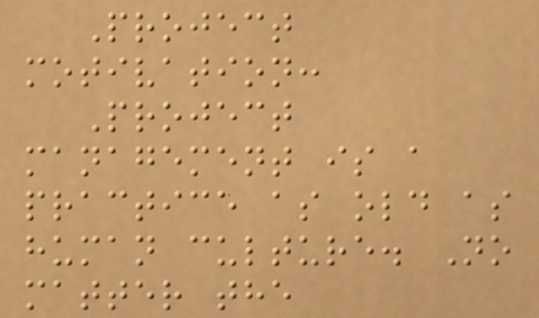Project
motivation:
Project
management is a
practice as old as
human culture. No
matter the
